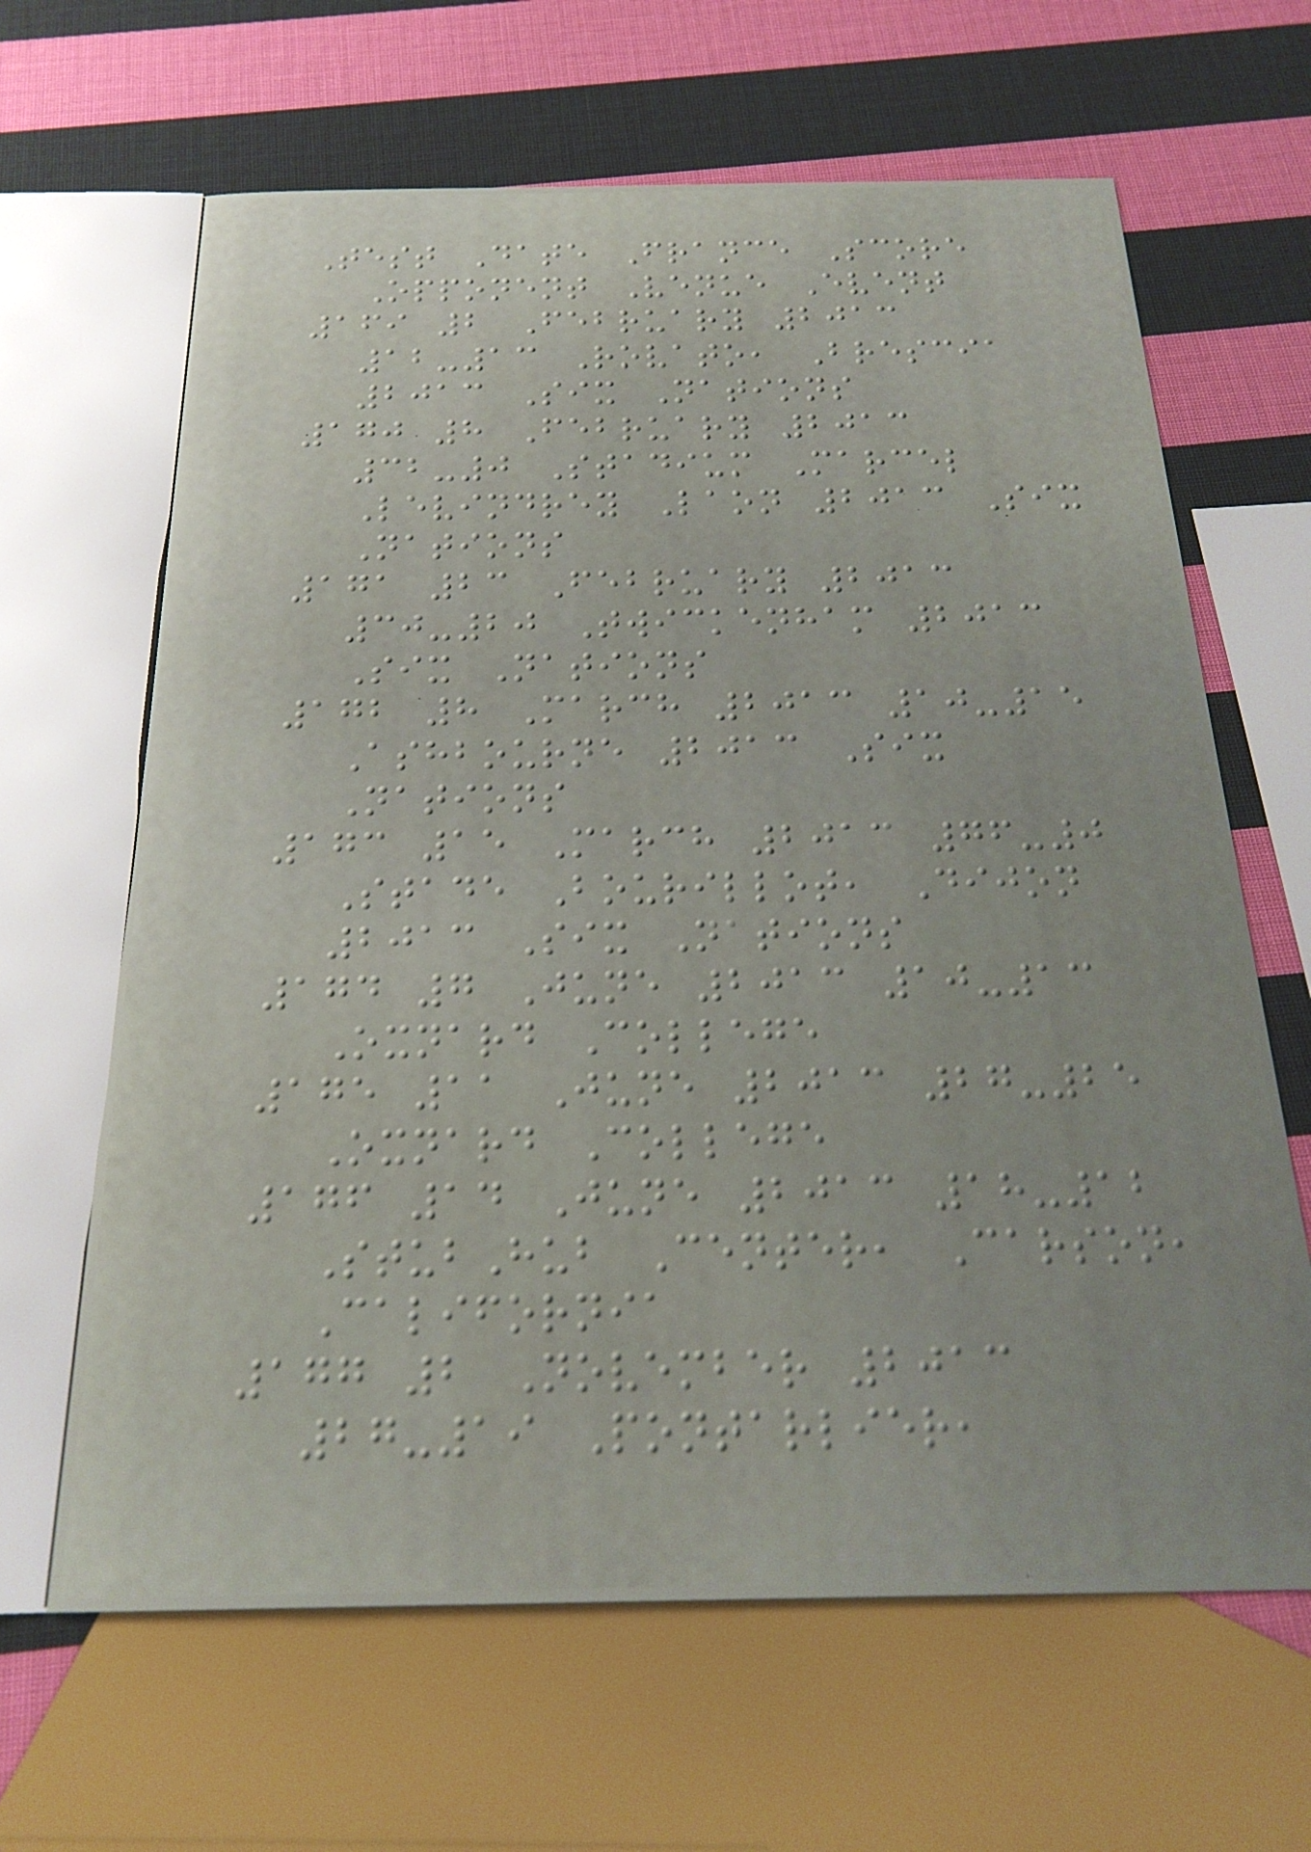Test Date France Score
Opponent Venue Event
169 2 February 2013
12-13 Rovato, Brescia
2013 Six Nations
170 8 February 2013
32-0 Stadium Marcel
Levindrey Laon 2013 Six
Nations
171 23 February 2013
30-20 Twickenham 2013
Six Nations
172 8 March 2013 10-15
Ashbourne 2013 Six
Nations
173 15 March 2013 76-0
Stade Bourillot, Dijon
2013 Six Nations
174 7 June 2013 10-13
Oxnard College
175 11 June 2013 27-25
Oxnard College
176 14 June 2013 18-12
StubHub Center, Carson,
California
177 2 November 2013
27-19 Pontarlier,
